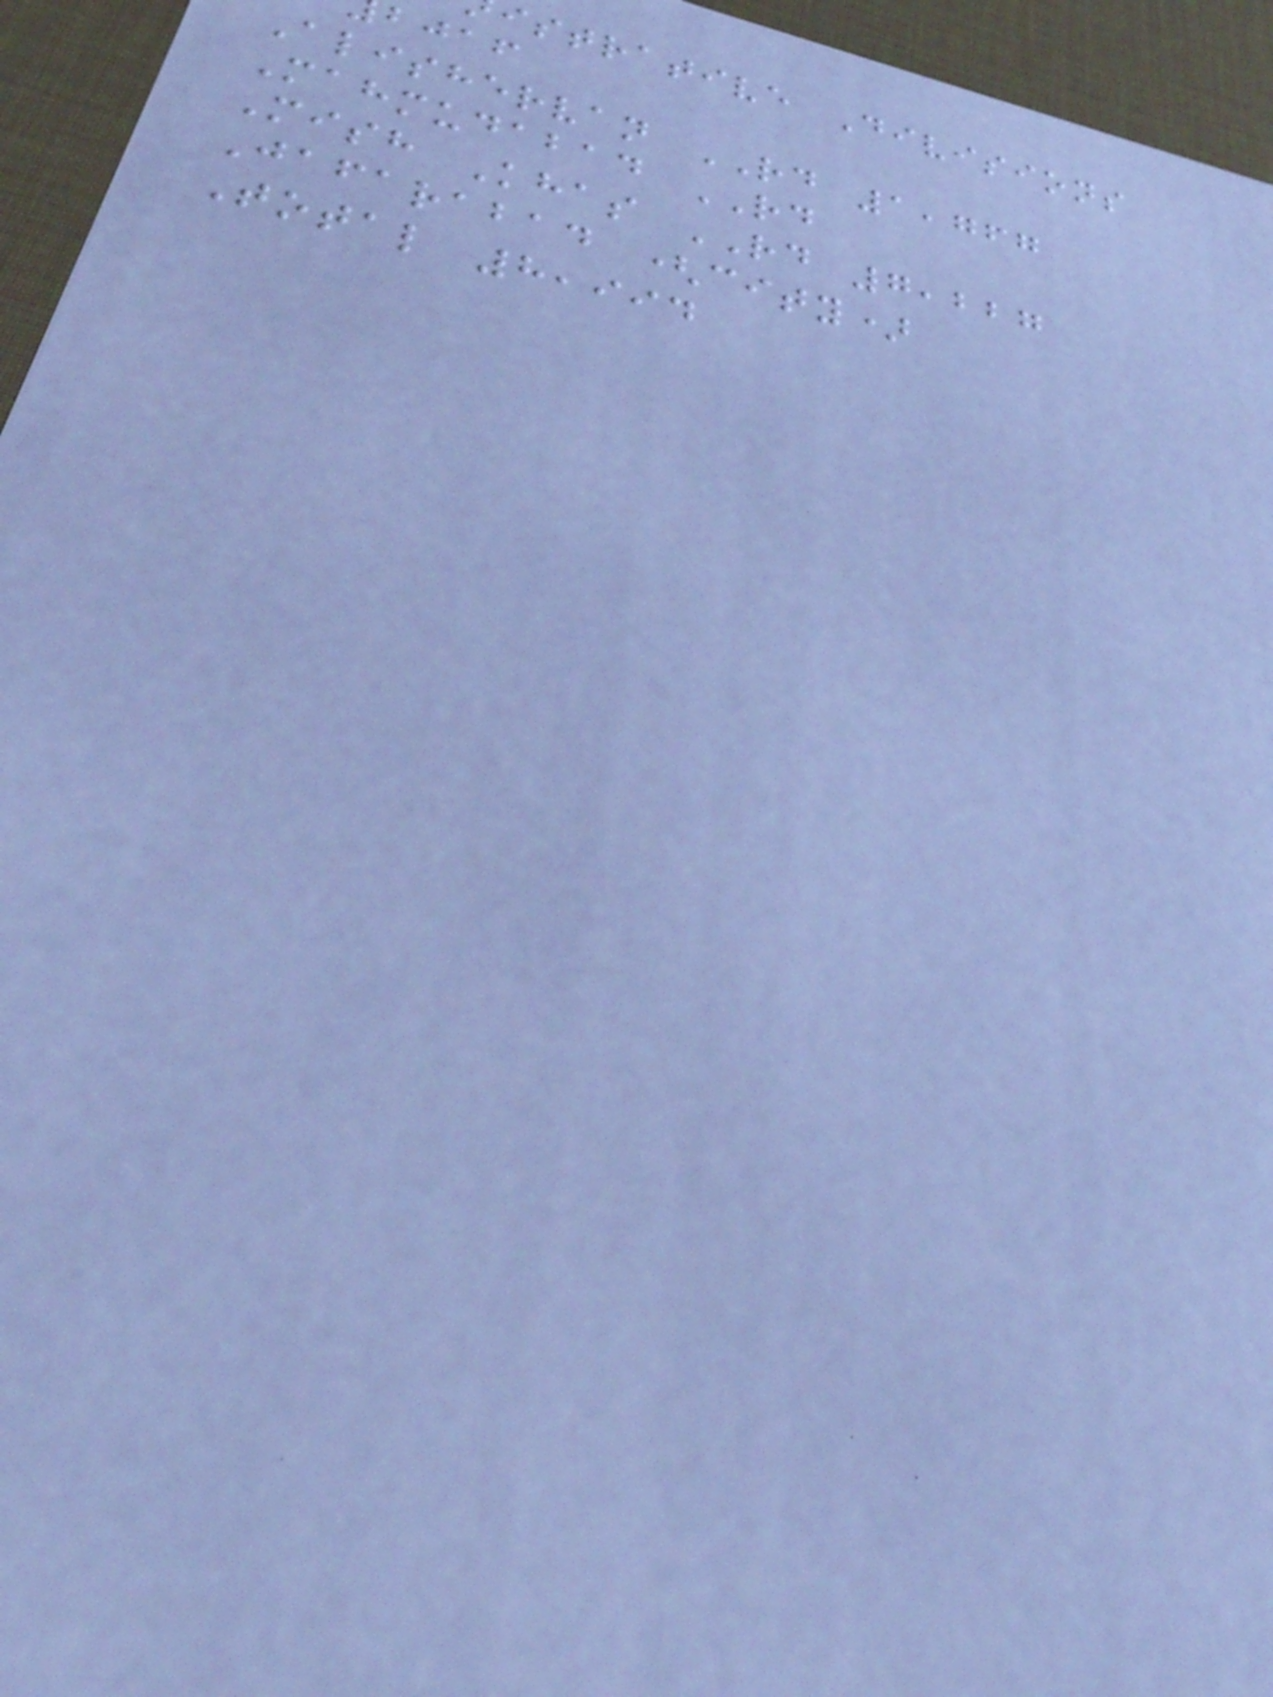istrative Divisions
bjaf
Alishervan RD 1,767
Mahmudabad RD
Mish Khas RD 7,227
Jafarabad (city)
Total 8,994
